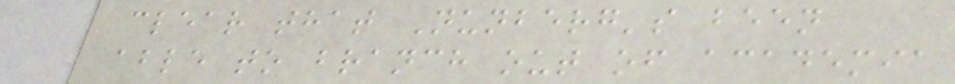clear that Nunberg's been
able to branch out of academia
